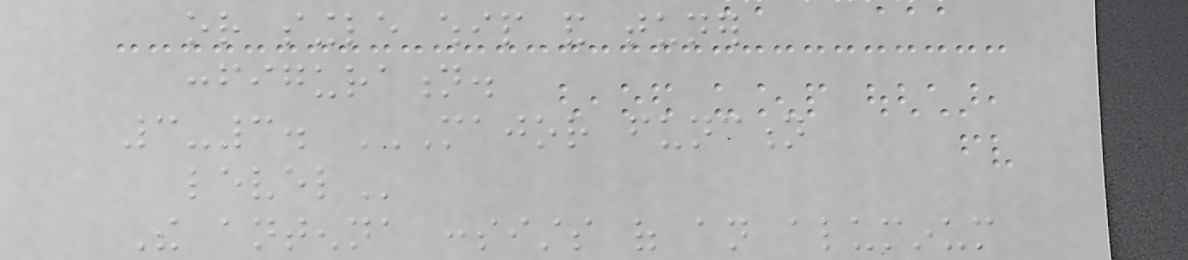or single whip and tuner
configuration.
3-3. MAJOR FUNCTION
LEVEL
The antenna consists of an aluminum
